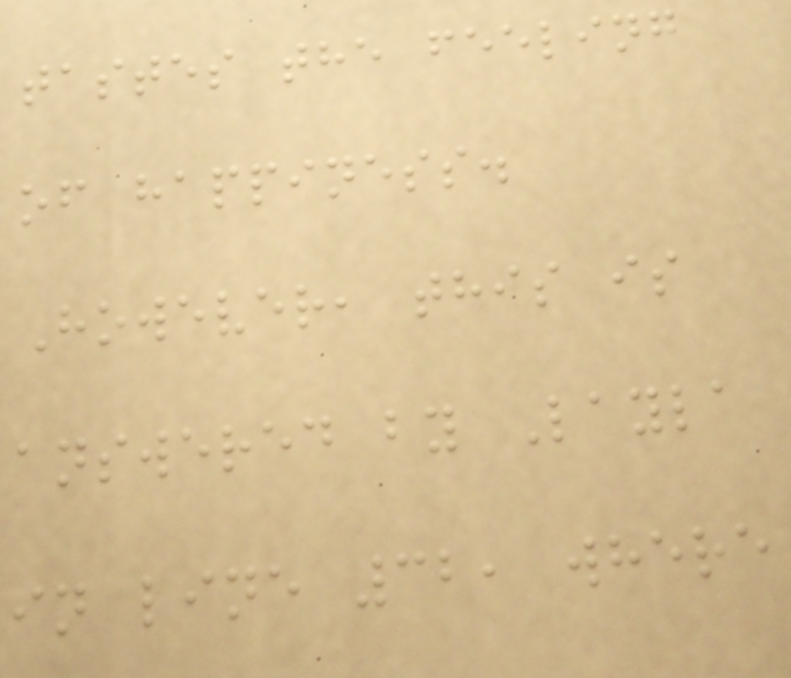tastes the feeling
of happiness.
However, this is
answered by Layla
in line 32, where
